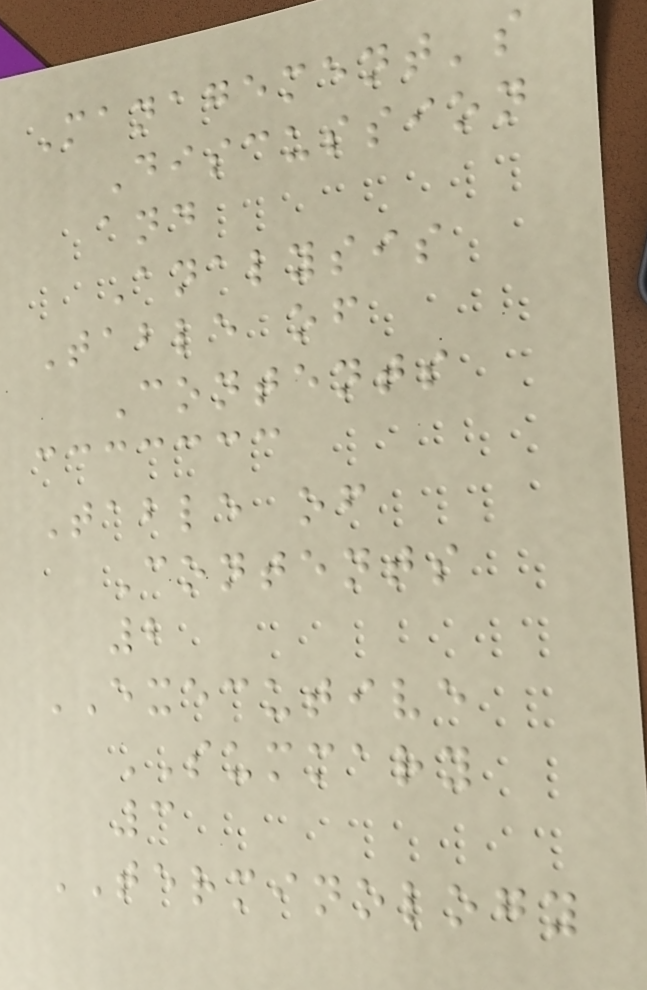Management's
Discussion
and
Analysis
Table of
Contents
Table of
Contents
2
EXECUTIVE
SUMMARY
3
TERMINOLOGY
